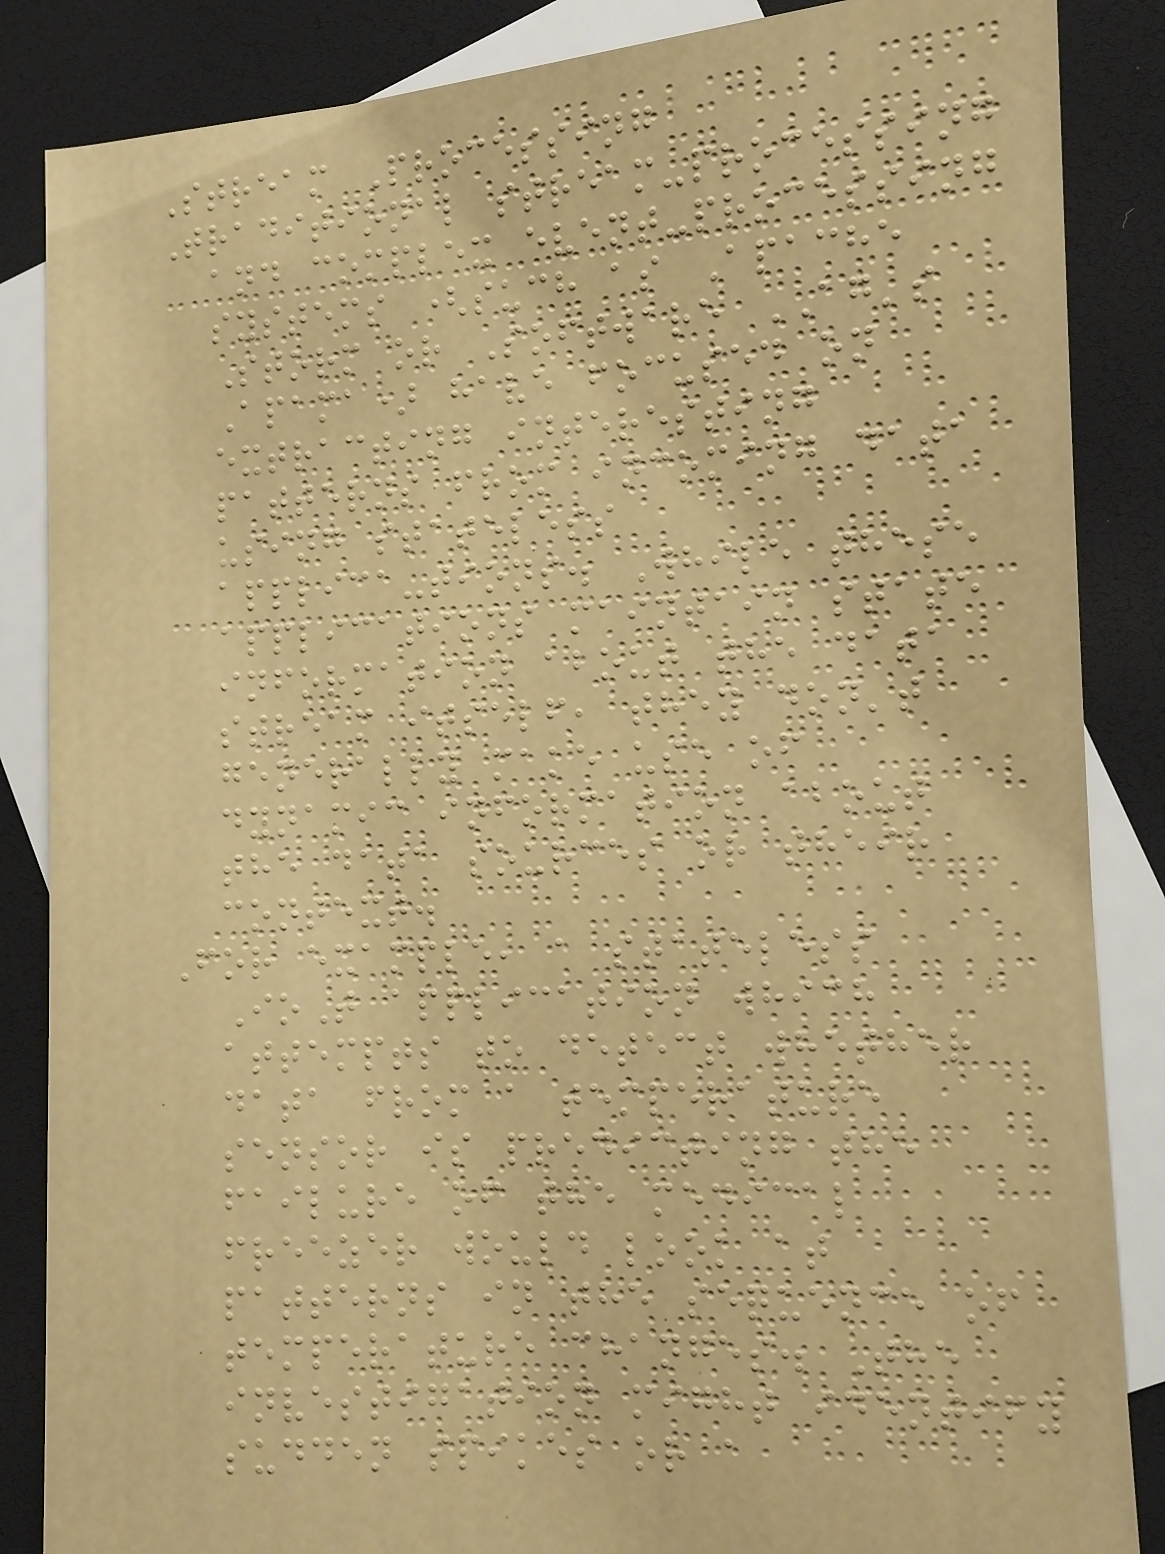Stream Processing
Traditional stream-processing
and complex event-processing
systems (such as Apache
Storm or Software AG's
Apama) have focused on
extracting interesting
patterns from incoming data
using stateless
applica-tions. While these
applications maintain state
information about the data
stream itself, they don't
generally make use of
dynamic information about
the data sources or their
context.
For example, a stateless
IoT application which
attempts to detect whether
data from a temperature
sensor is predicting the
failure of the medical
freezer would look at
patterns in the sequence of
temperature changes. The
investigation might identify
sudden spikes or a
